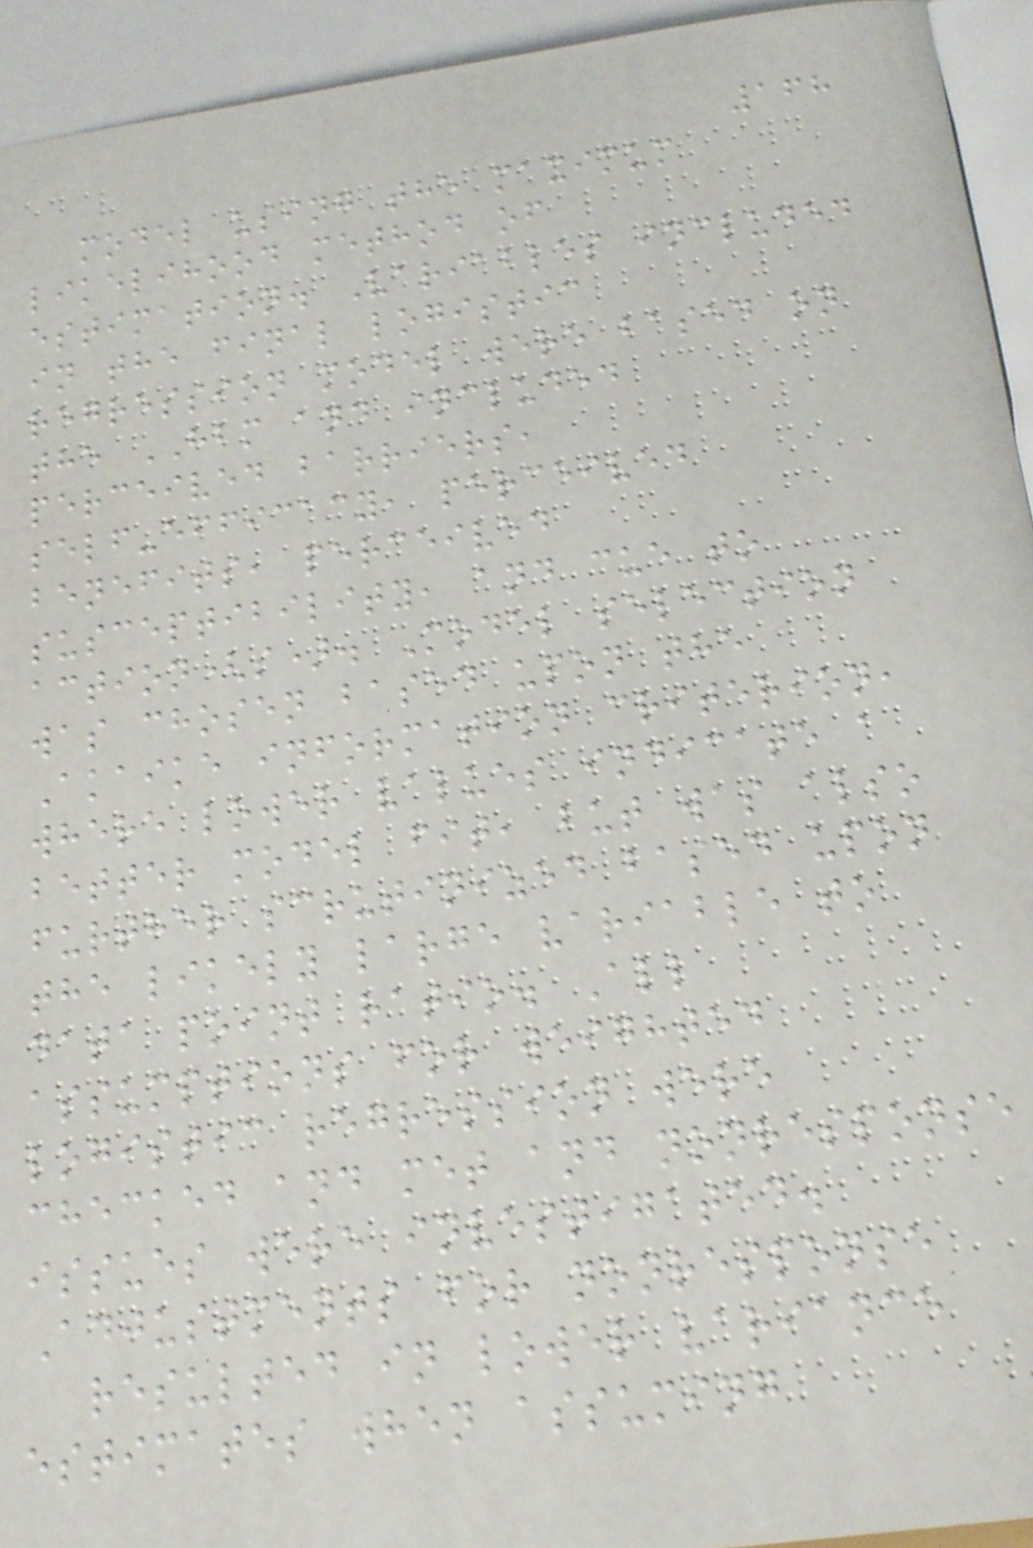168
model using the maximum
likelihood method of
estimation. Variables included
in the final logistic
regression model were based on
the HBM and included
perceived barriers,
self-efficacy, perceived
benefits, perceived
susceptibility, and cue to
action(s). Model selection
was chosen based upon the
Akaike information criterion,
where lower values indicate a
better model fit, but was also
further scrutinized based upon
the likely large variable to
data point ratio. All
assumptions for weighted
logistic regression were
checked and met and nonresponse
issues were investigated.
Adjustments for nonresponse
resulted in lower variance
estimates when assuming
